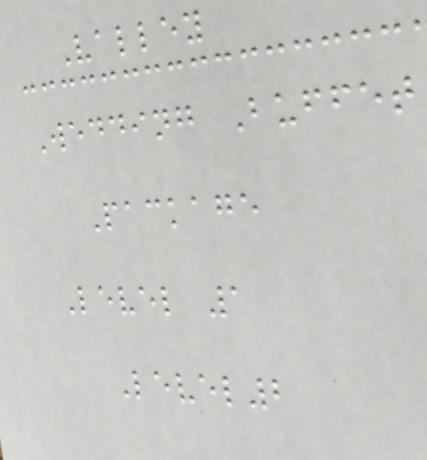Valley
Wedding Buffet
Package
Level 1
Level2
